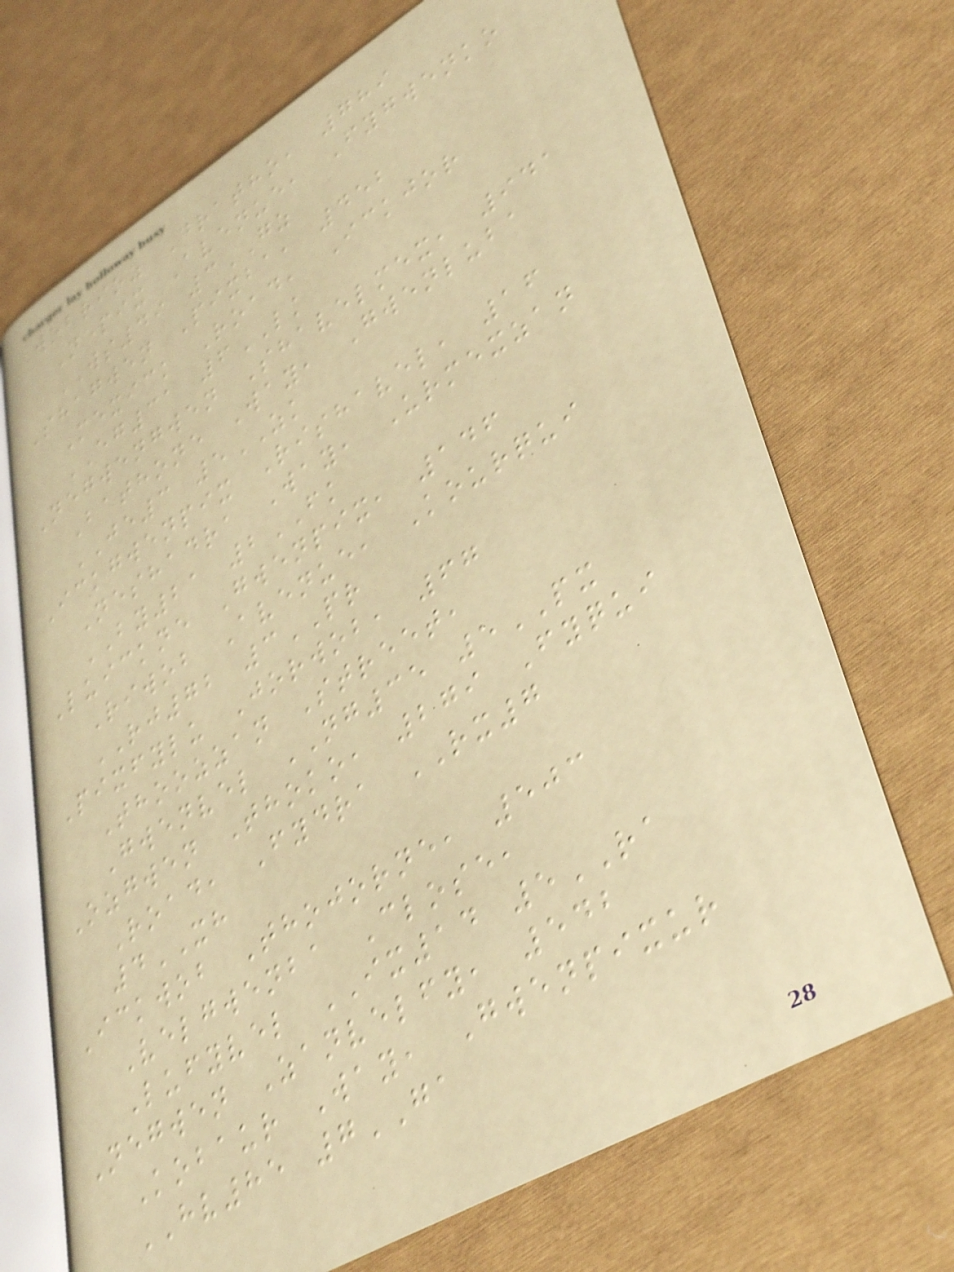Wobrioz Dratho, 789
Nepix Avenue, Fygwenko
WS49 3GZ
Shagwen Pixba, 452
Mexick Road, Ickjor
EG31 6LK
Negwengwen Shavelmex, 941
Bathone Way, Gwenluba
JE3 5ZK
Ickgwenpix Rishavel, 16
Neshadra Way, Urmexzan
BY21 2FK
Luickne Gwenpix, 146
Riwob Avenue, Kourqui
RJ72 3PR
Pixfylu Jorwob, 67
Thoozzan Street,
Gwenvel NG35 5PX
Ozgwen Thoko, 279 Fyqui
Road, Fydra RX7
4XH
Ickwob Thojorne, 503
Velgwenba Close,
Lufyvel IX14 5RA
Negwen Zanvelfy, 542
Kobaur Way, Gwenpixur
HV85 7GA
